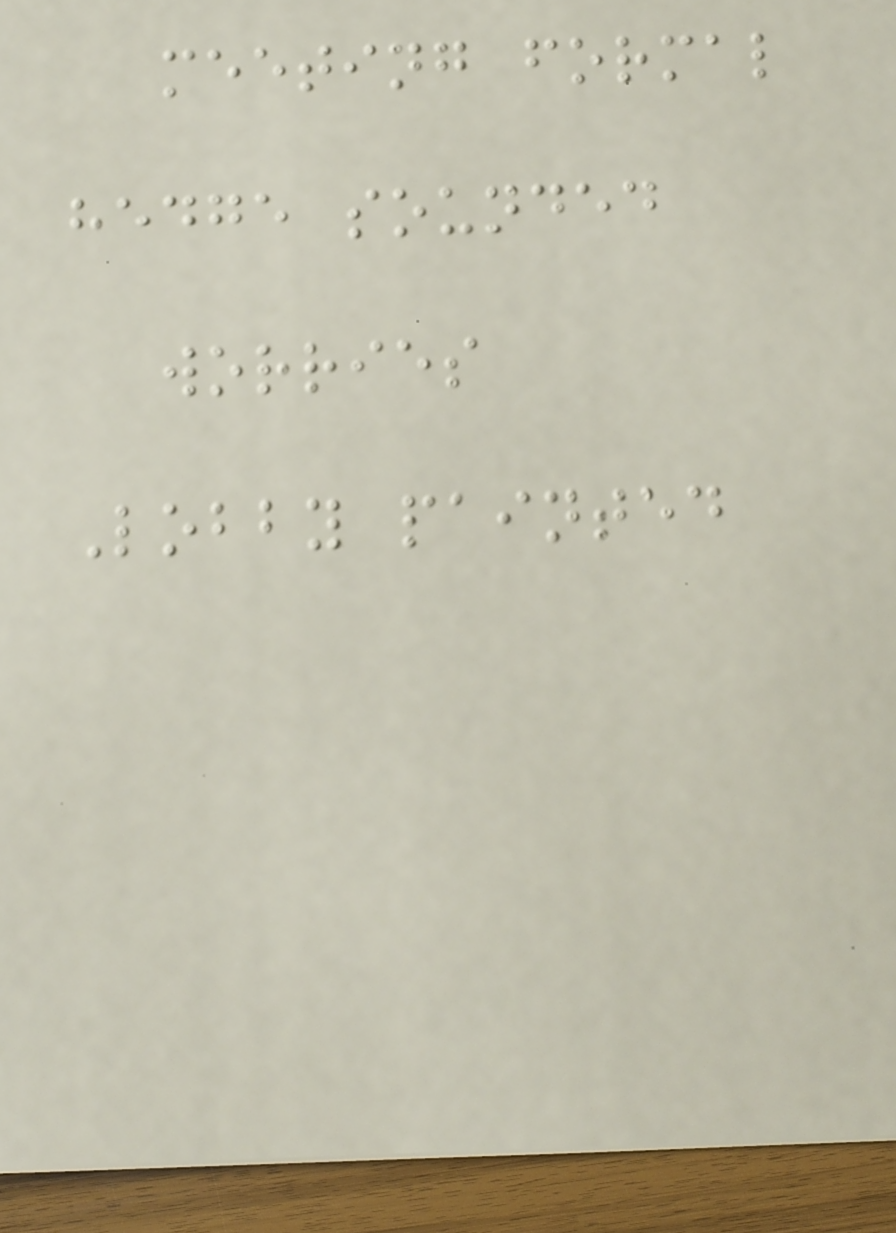meeting formal
hedge sounded
worries
Lobby painted
